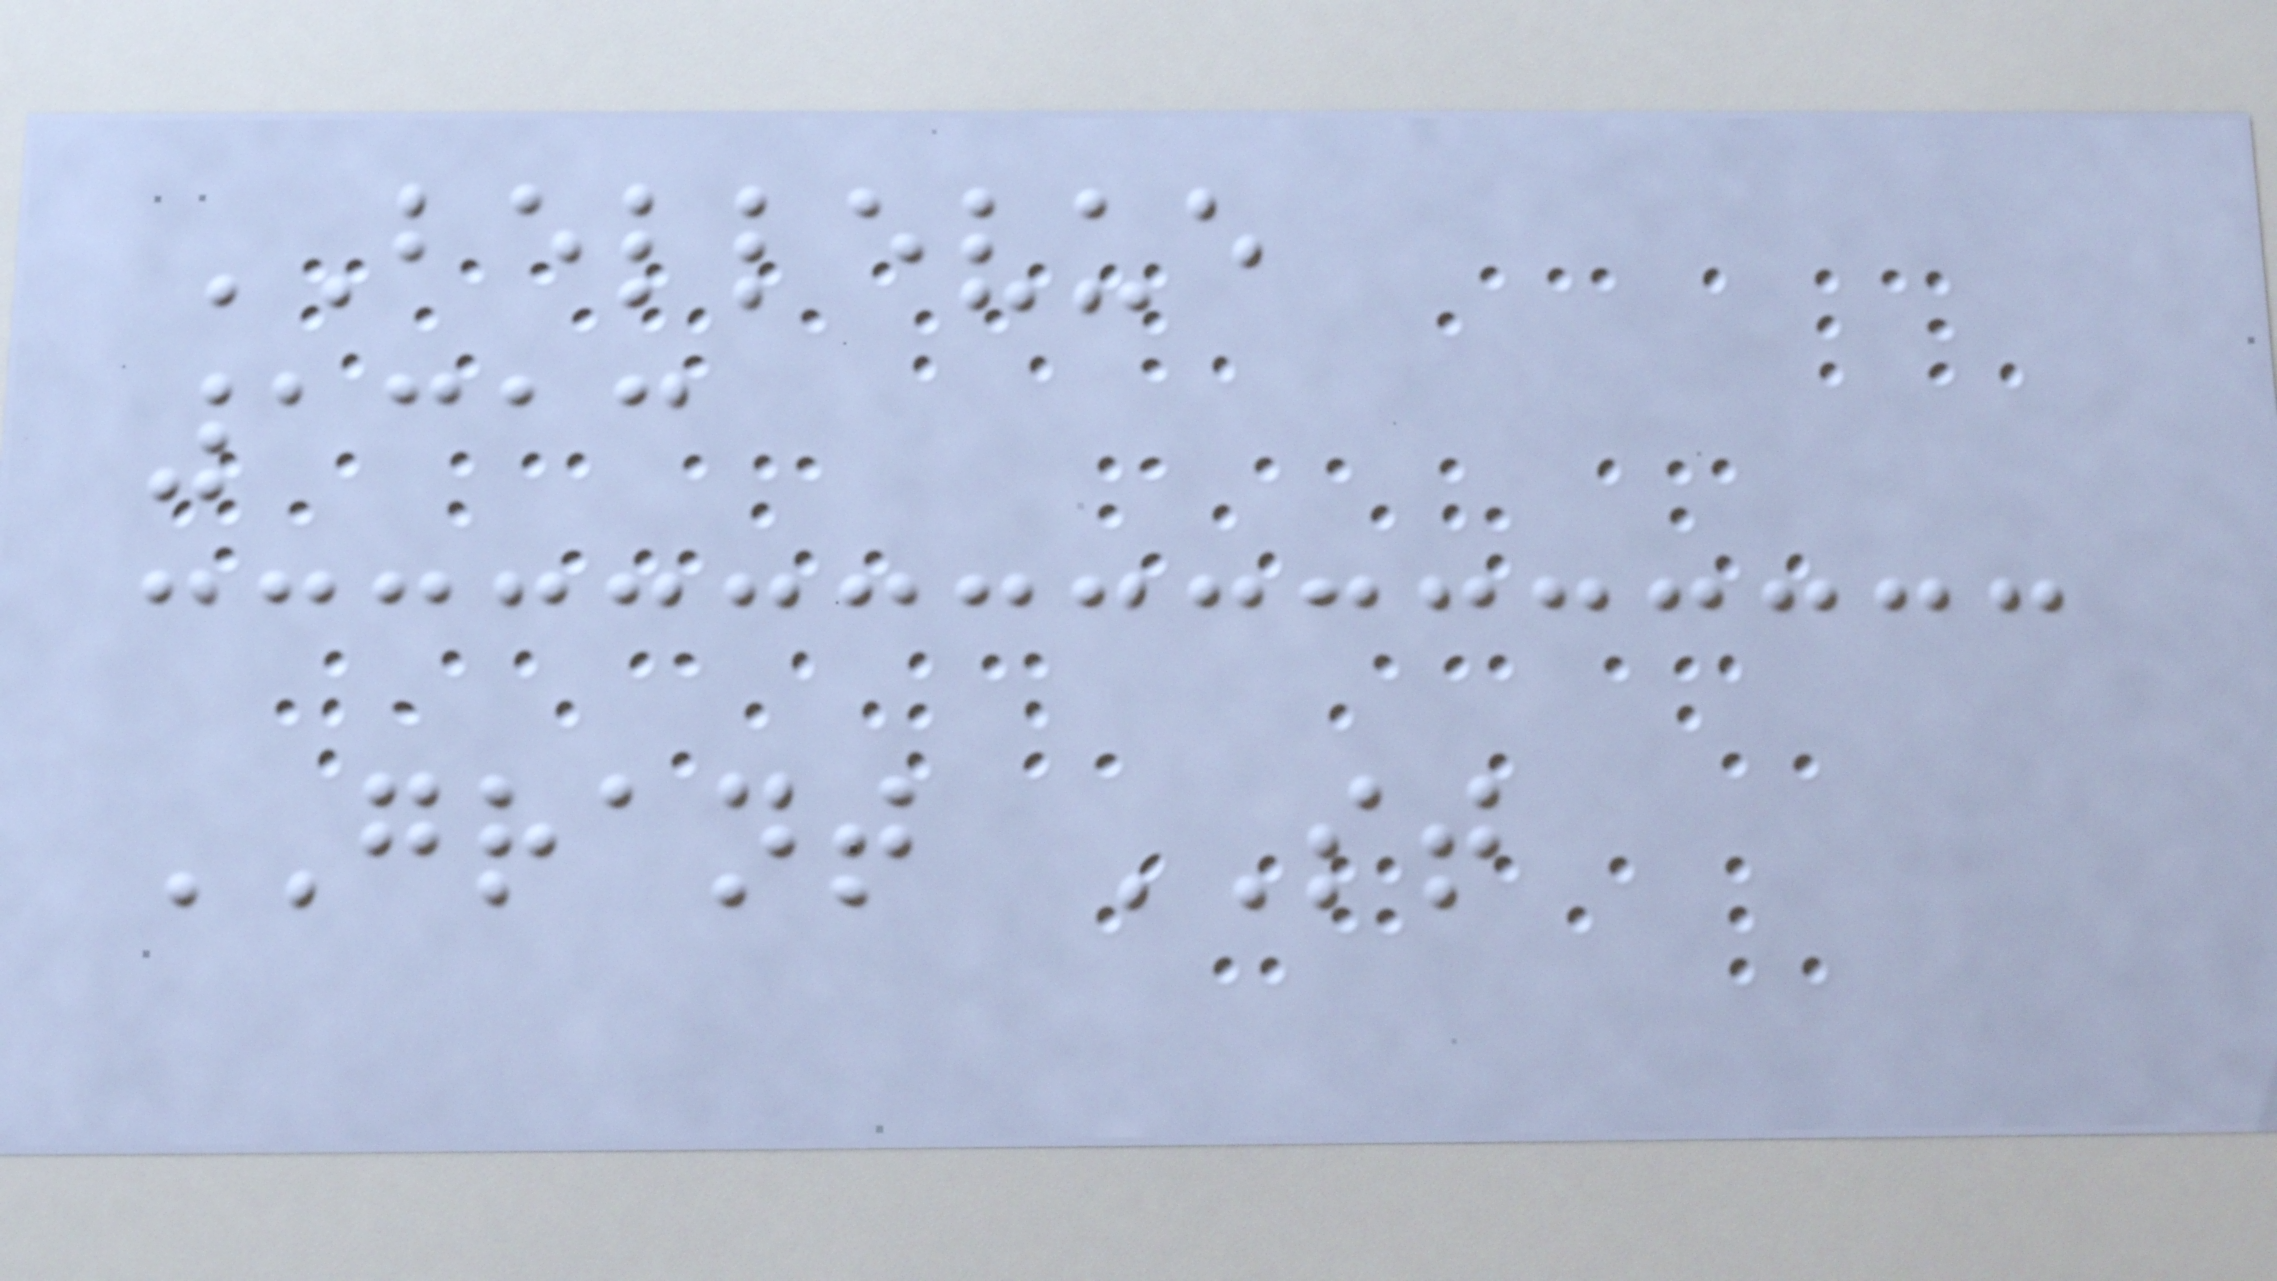BELLEVUE
1313
GRANT ST
